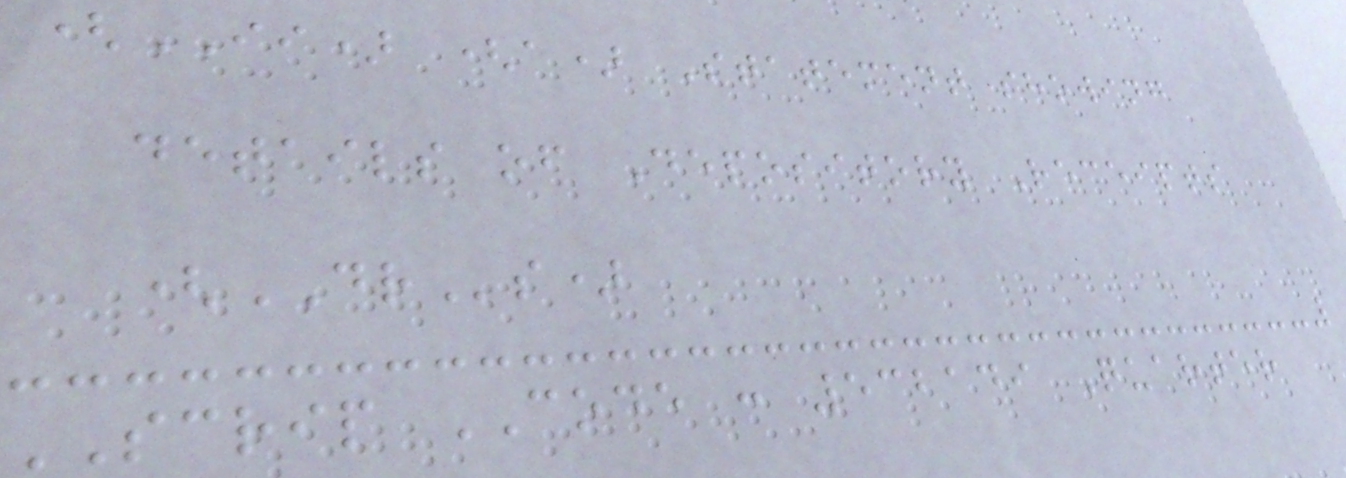(II) (a) Statement showing
details of Depository Receipts
(DRs)
SCRIP CODE : 532149 Quarter
